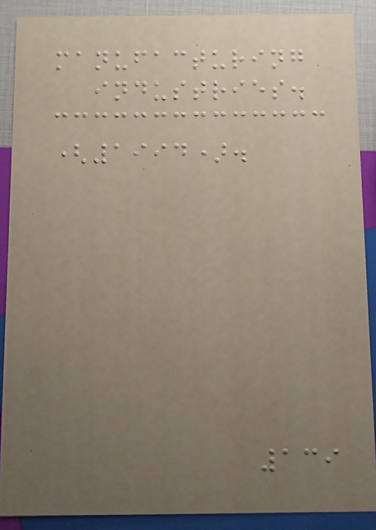manufacturing
industries.
(1994).
139
